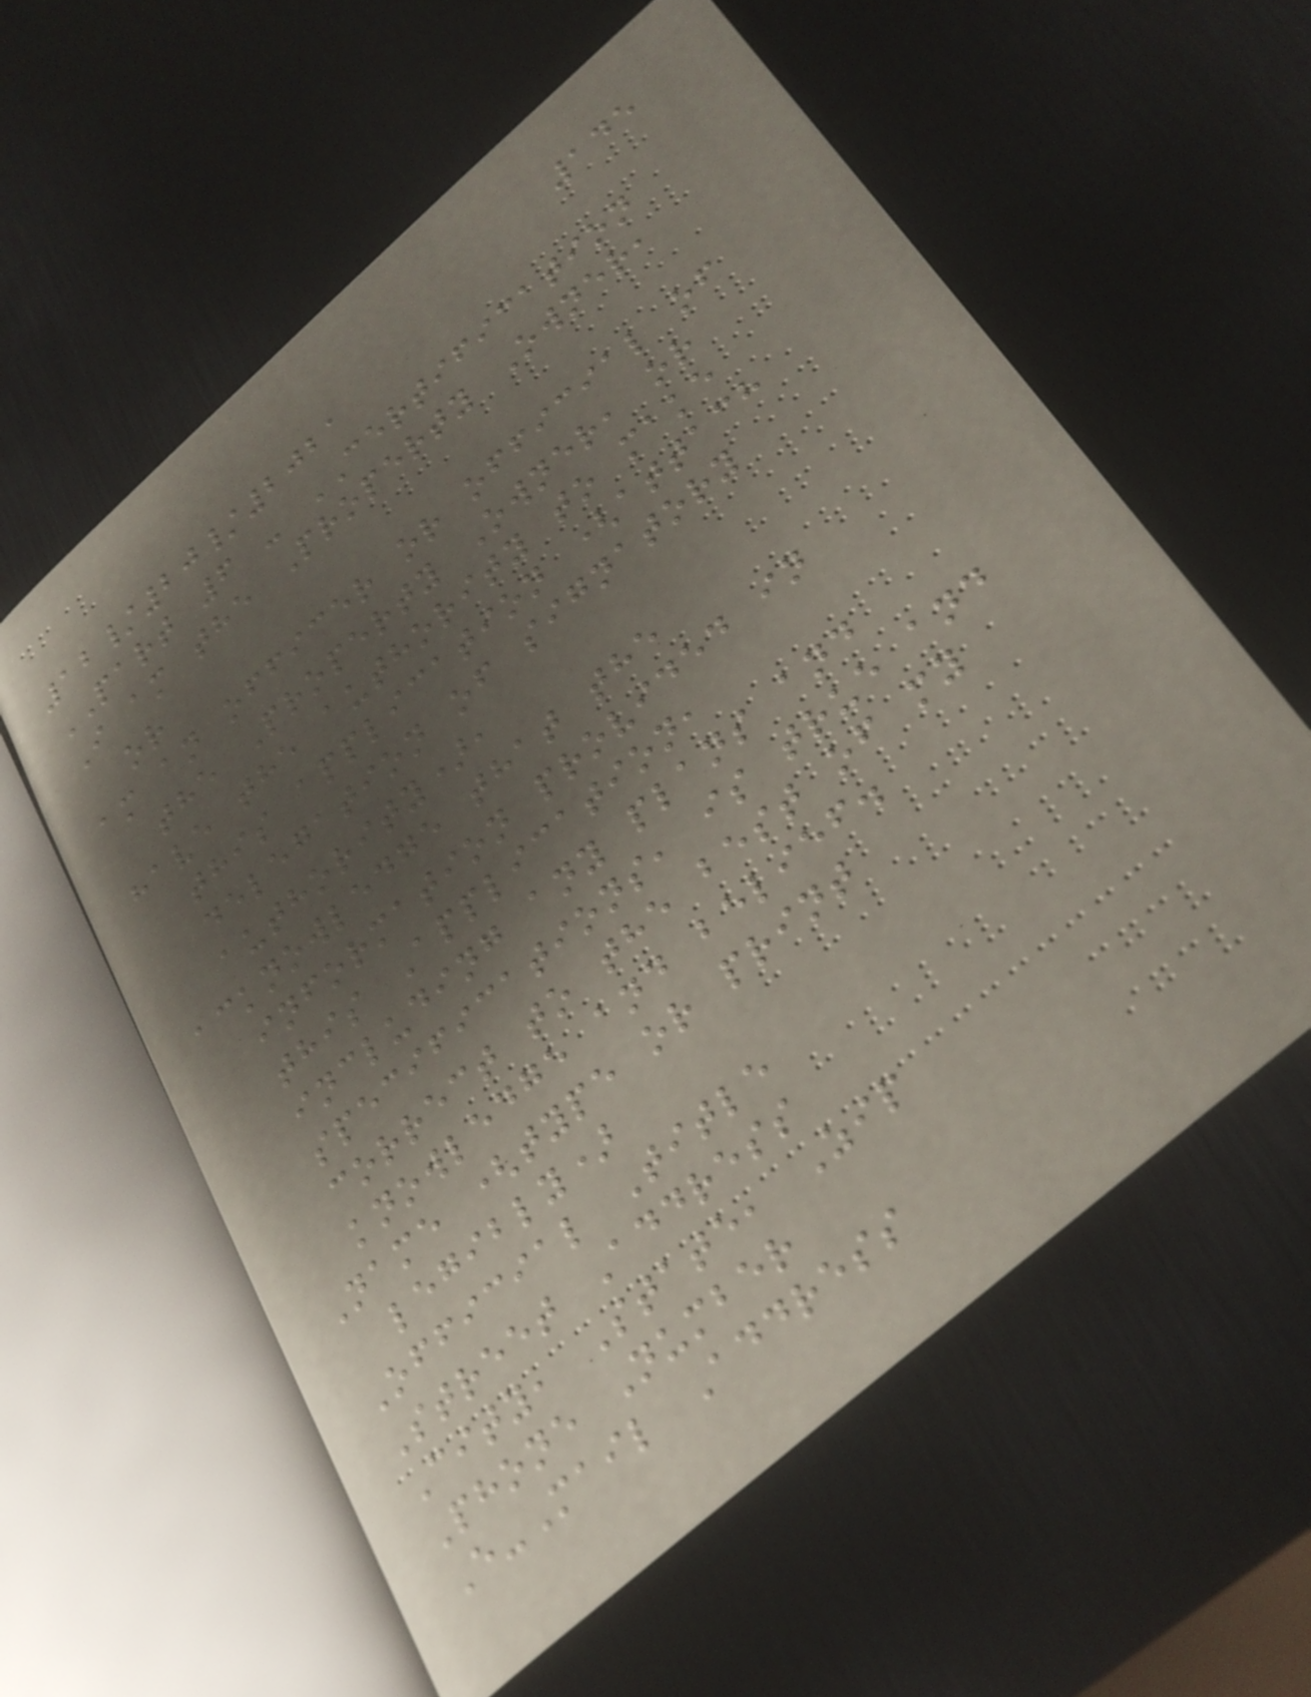145
12/20/2021
PART 6 - CERTIFICATION
I am the Property Owner,
or
am an officer or official of
the Property Owner, or
have the authority to make
this application (attach
delegation of signatory
authority),
acknowledge that the
information provided in
this Application,
including any plans and
specifications, is true and
correct to the best of my
knowledge and belief.
Name (type or print
legibly)
Official Title
Street Address
City, State, Zip
Phone Number
E-Mail Address
